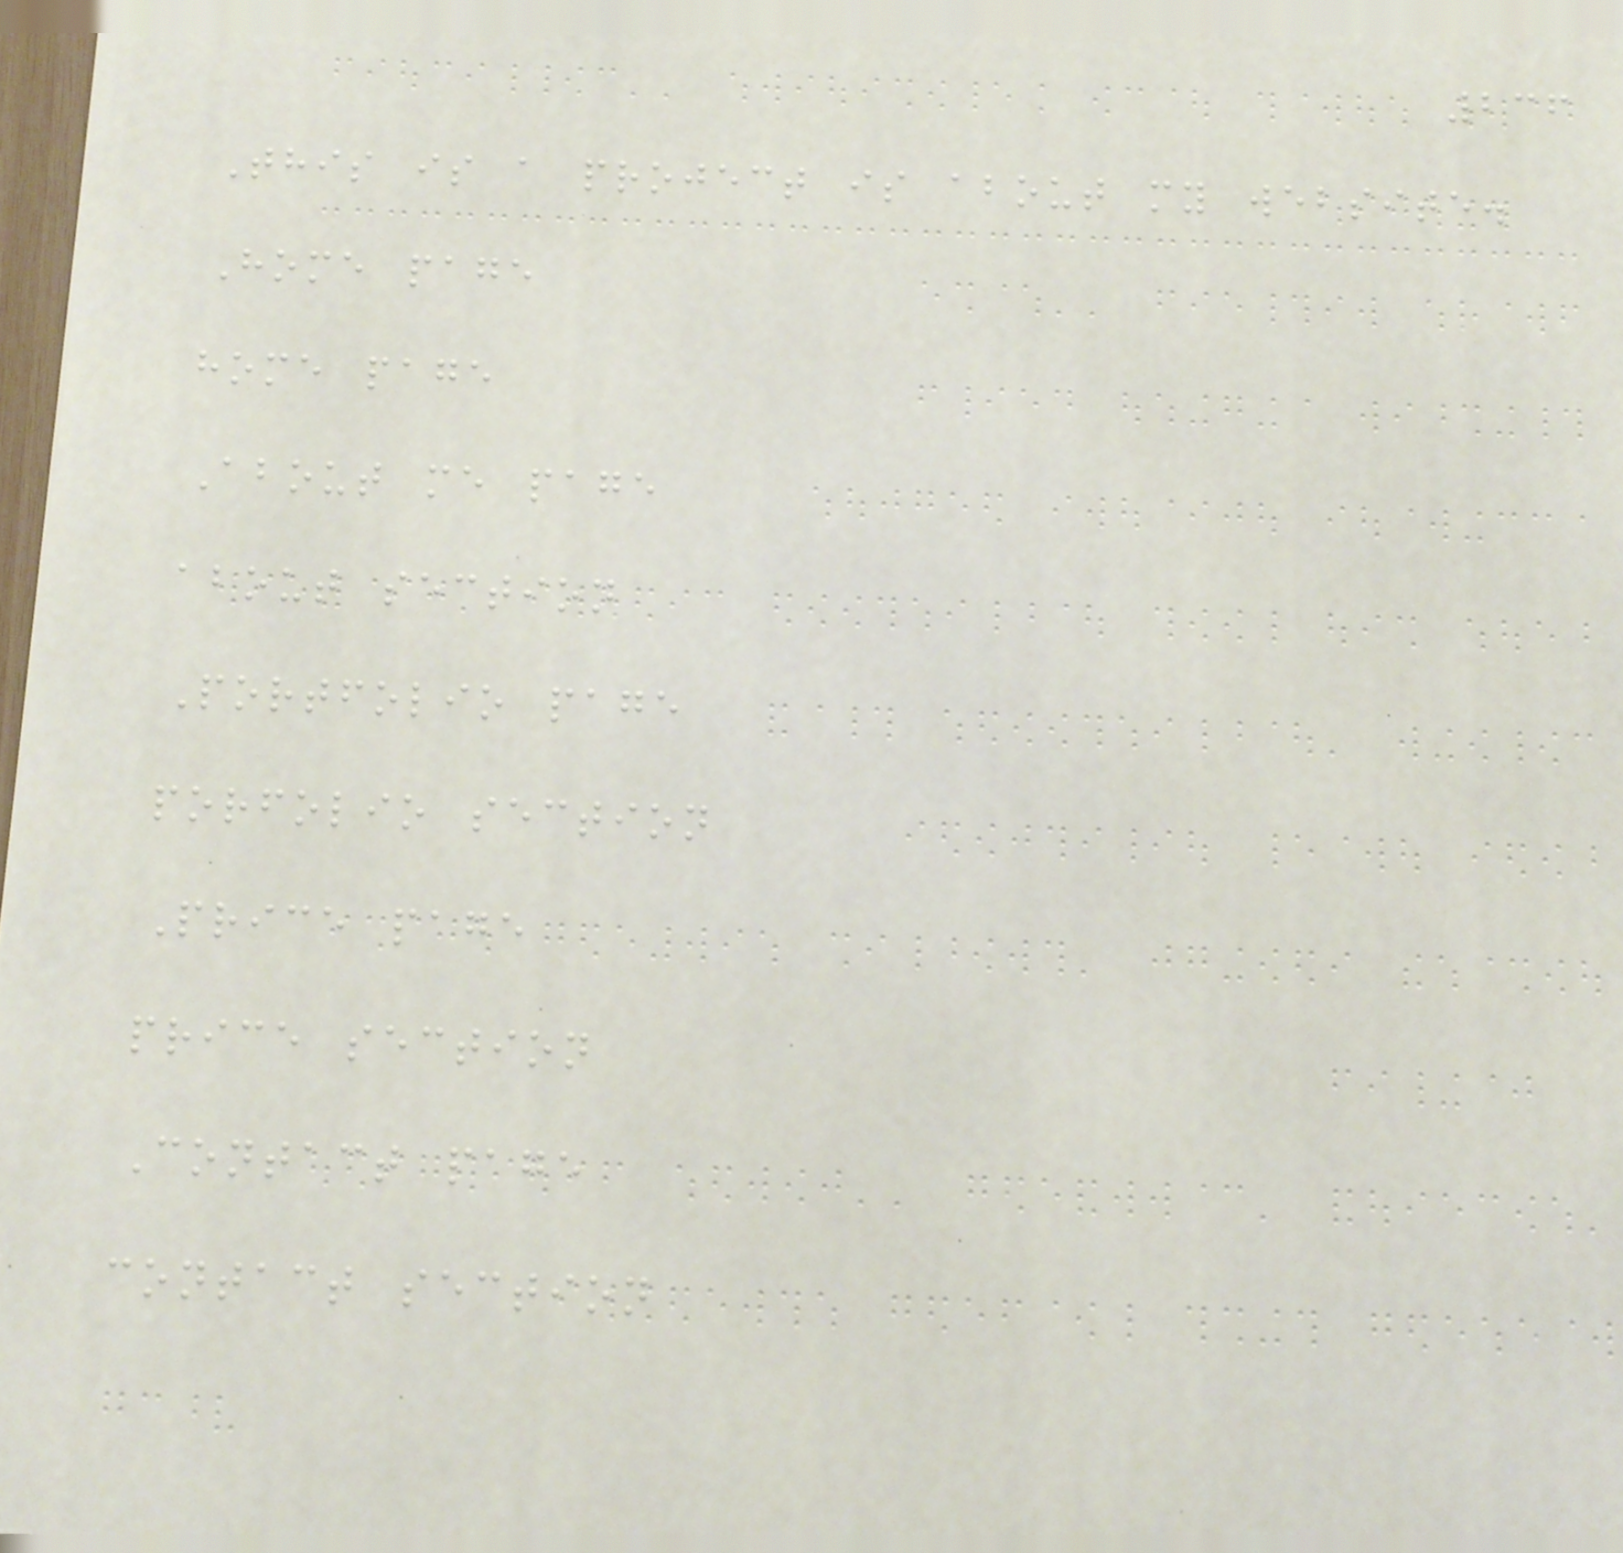236
This is a project is about my website.
Home page
home page
About me page
about section
Portfolio page
porfolio section
Price page
price section
Contact page
contact section
